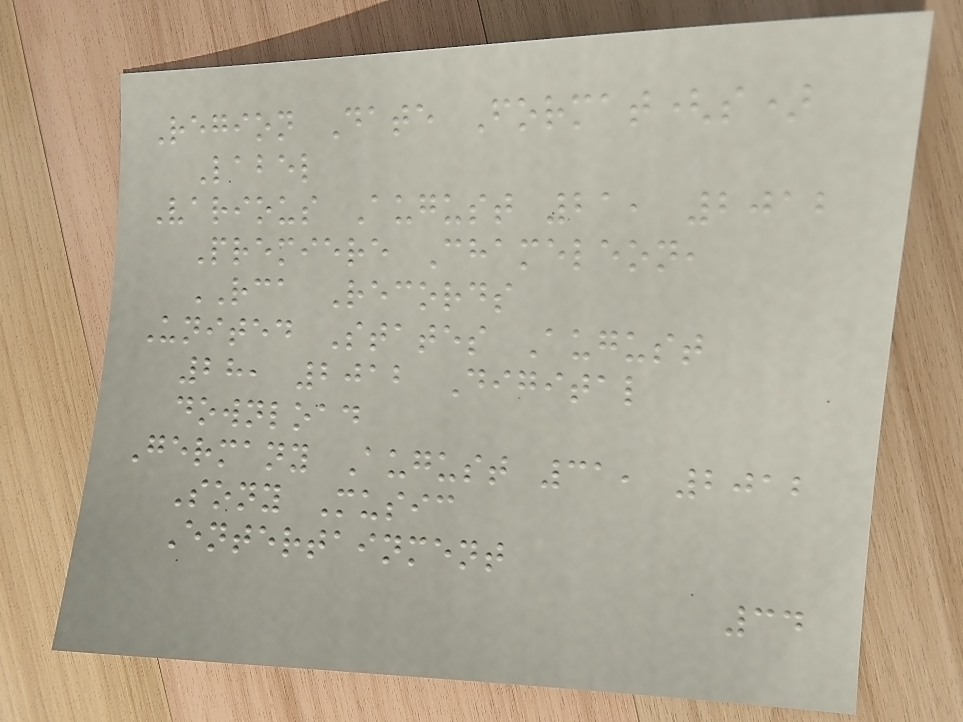Region Date Format(s)
Label
Various August 21, 2012
Premiere Chameleon,
RCA Records
United States August
28, 2012 Digital
download
Germany August 31, 2012
Sony Music
Entertainment
34
